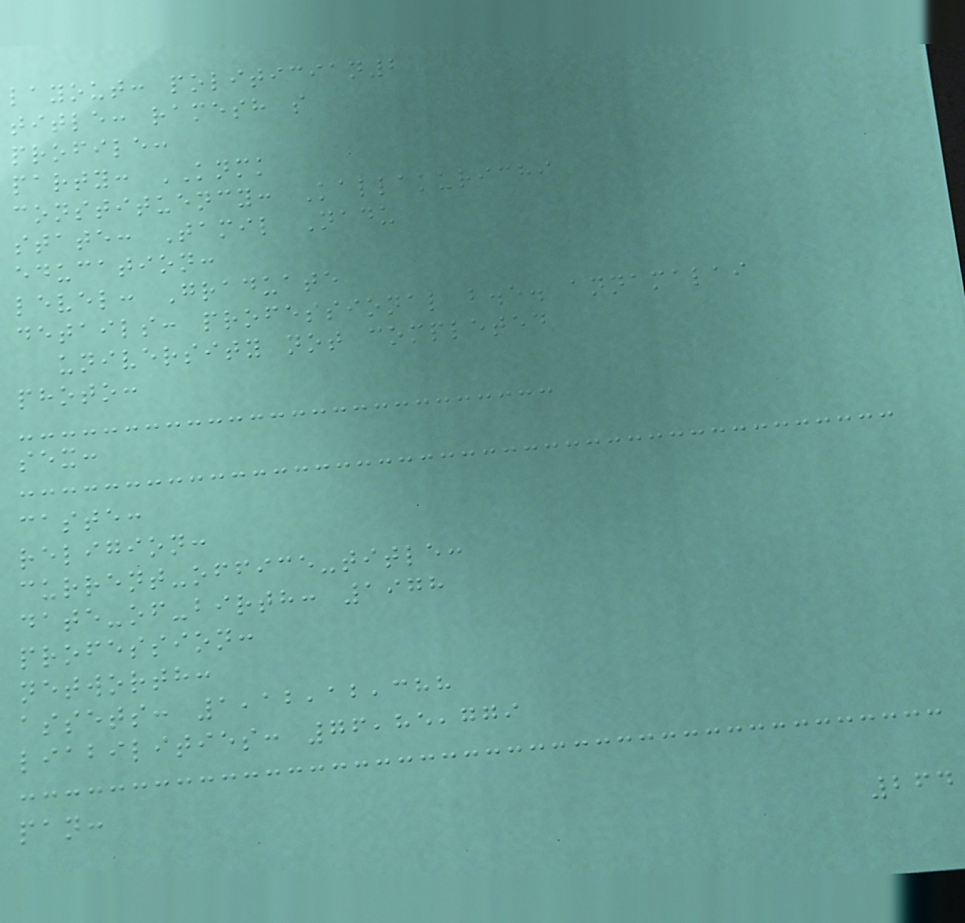layout: politician2
title: ramesh s
profile:
party: KNMK
constituency: Kallakurichi
state: Tamil Nadu
education:
level: Graduate
details: professional b.e. annamalai
university not completed
photo:
sex:
caste:
religion:
current-office-title:
date-of-birth: 1978
profession:
networth:
assets: 1,12,12,388
liabilities: 76,85,779
pan:
264
